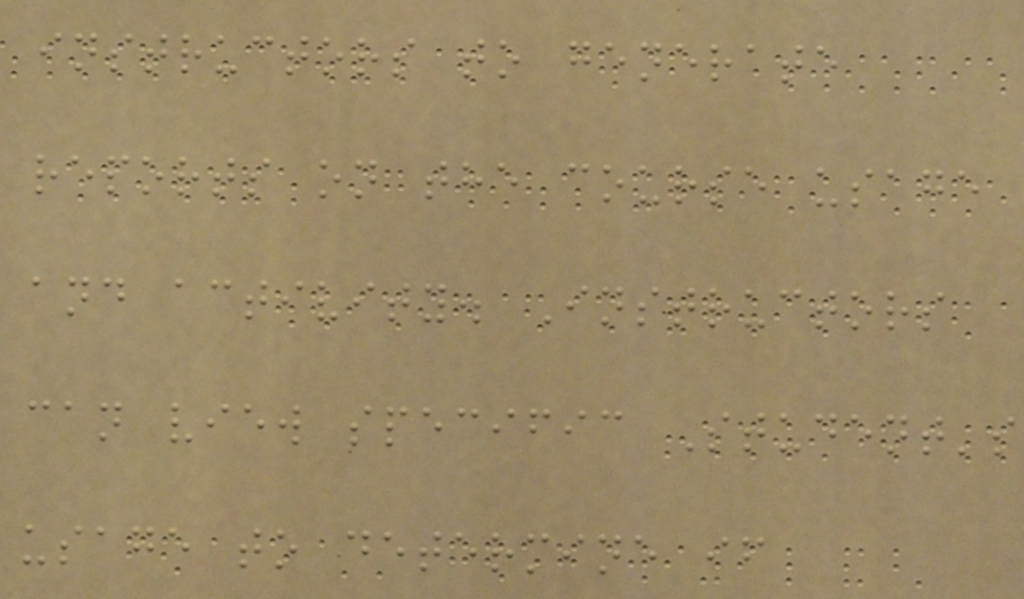instructors to generate
reports on the course usage
and activity. Instructors
can view specific Student's
usage to determine if
